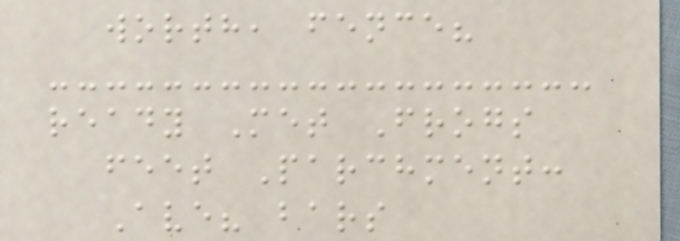worth, fence?
ready Met Frogs
feet Parchment:
Ave? bars
